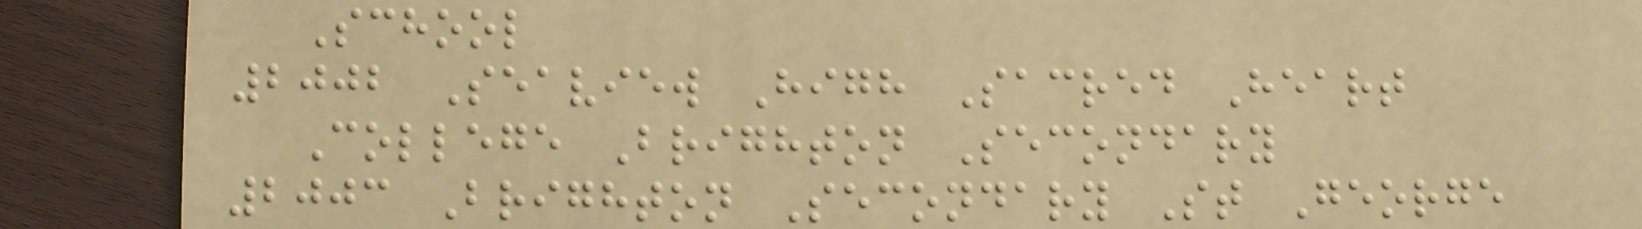School
2002 Seaview High Sacred Heart
College Brighton Secondary
2003 Brighton Secondary St George
